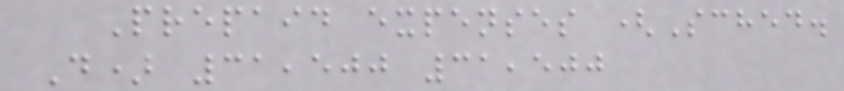Prepaid expenses (Sched.
D) 31,500 31,500
